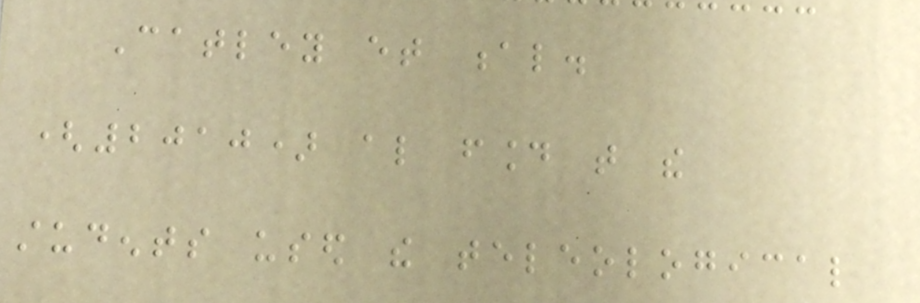Catley et al.
(2010) also found that the
students used the teleological
